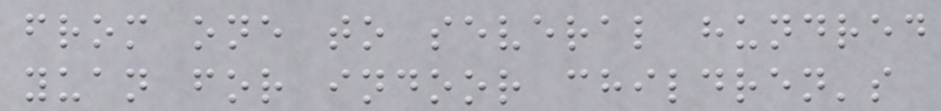from one to several hundred
yuan for indoor children's
